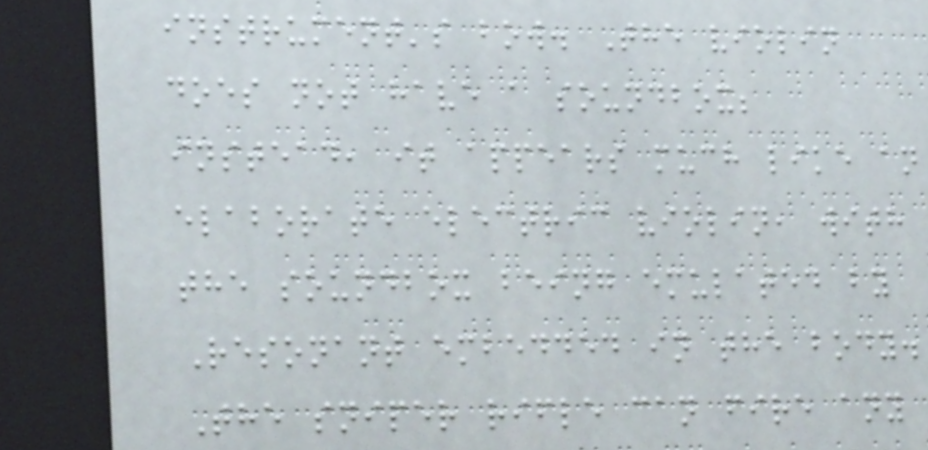instrument's bow. The violin
does not have a soundbox;
instead, it appears much like an
elaborate electric violin, with
the soundbox being emulated by
Resonant embedded in the body.
The sniper rifle can fire any
